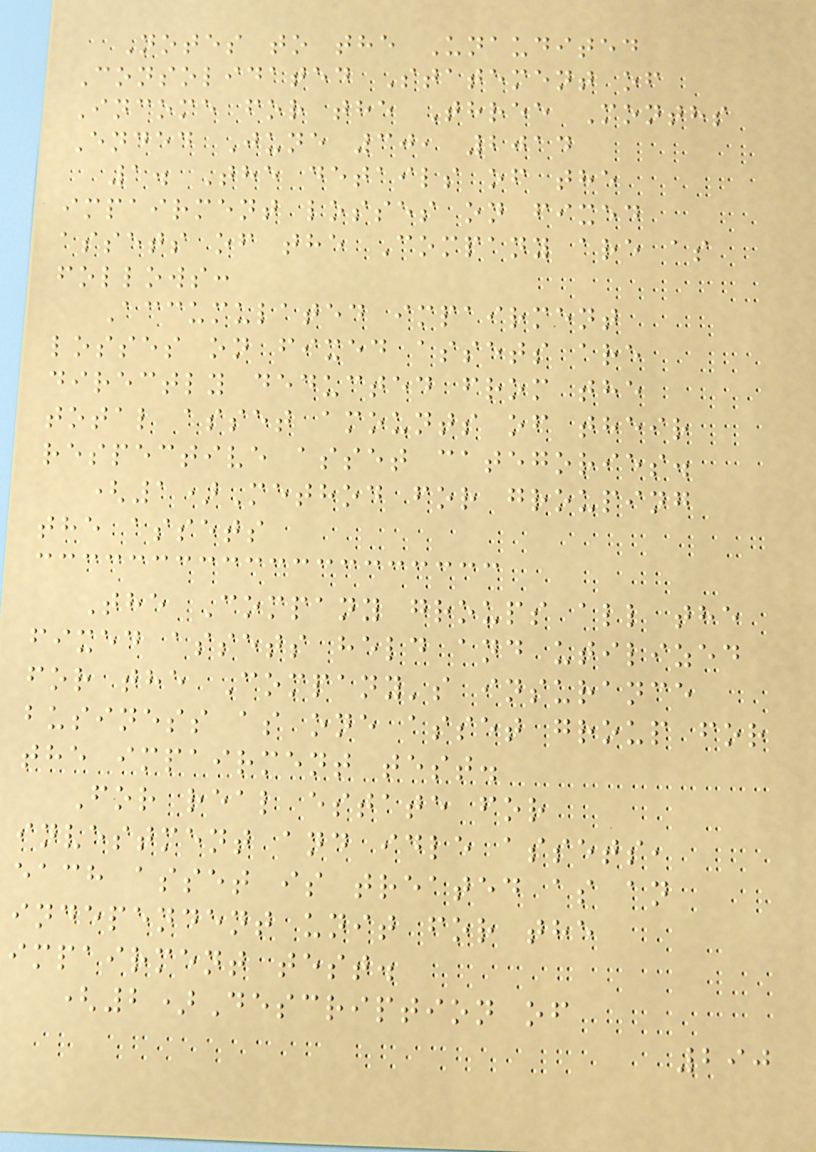Notes to the Unaudited
Consolidated Statement of
Income for the Three Months
Ended June 30, 2014
1. The details of the
impairment losses on fixed
assets of the Company are as
follows:
Accumulated impairment
losses on fixed assets are
directly deducted from the
total asset amounts of their
respective asset categories.
(1)Method for grouping
the assets
The Company groups all the
fixed assets held and utilized
for the Company's insurance
business as one asset group for
the impairment test.
For real estate for
investment and idle assets,
each asset is treated as an
independent unit for the
impairment test.
(2)Description of
290
